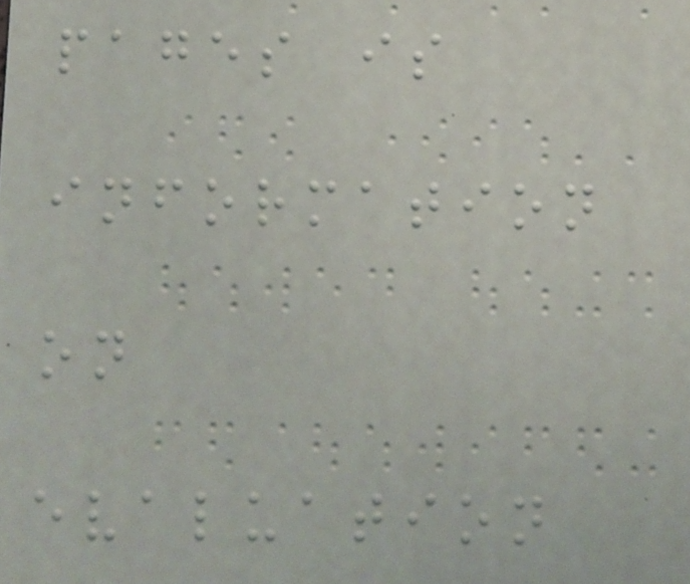pages is
information
on
evaluation
